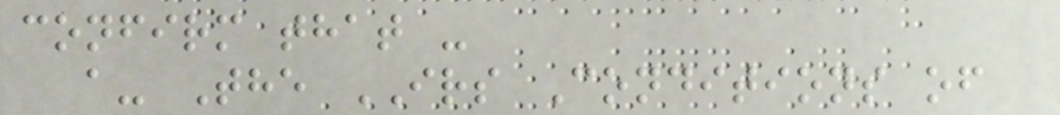confirm that -
a- The IRS Conditions of
